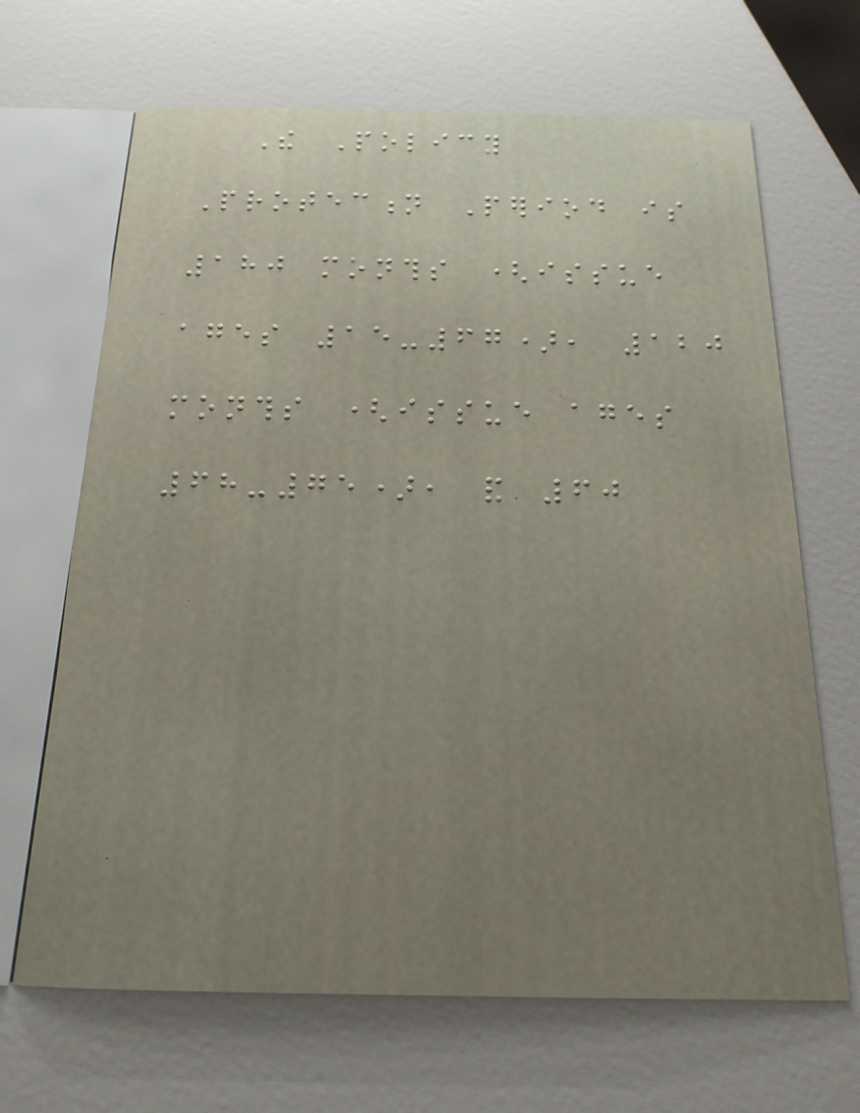The Policy
Protection Period is
180 months (issue
ages 15-67), 120
months (issue ages
68-75), and 60
